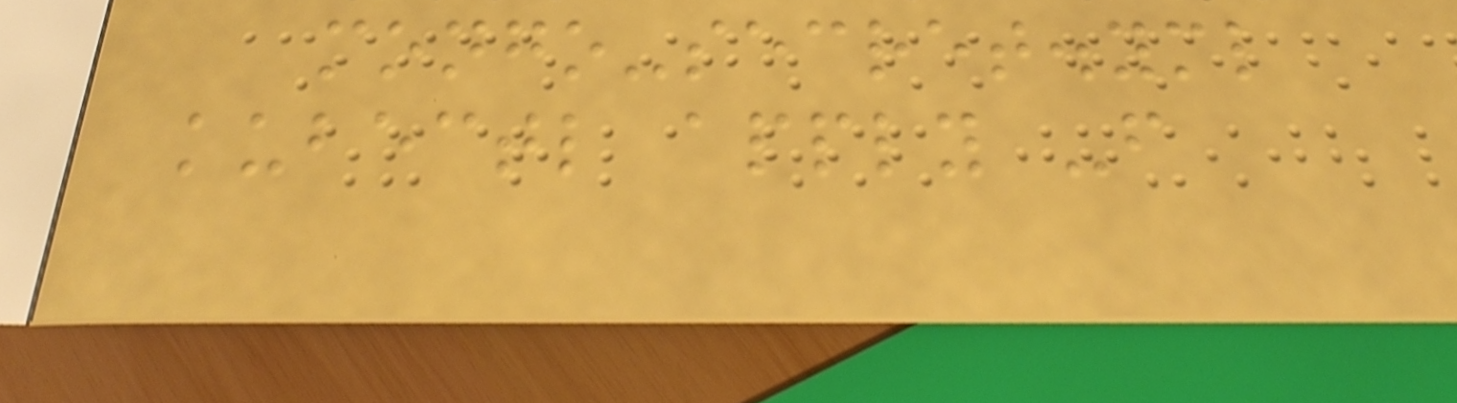mongo-secret.yml
kubectl apply -f
